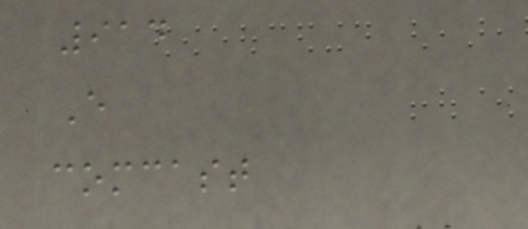914
E
comcast
